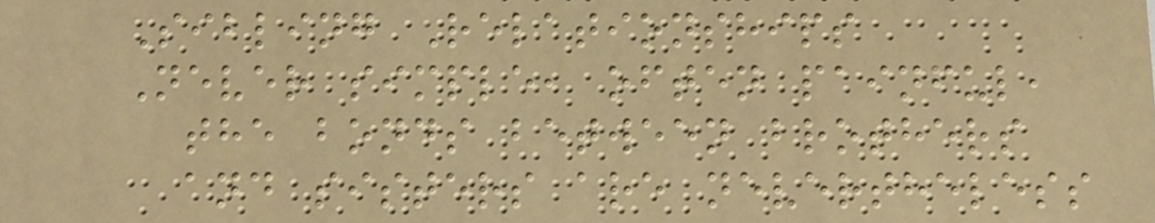Sibling Relationships
Never simple, often painful,
the bonds between brothers
and sisters are nevertheless
